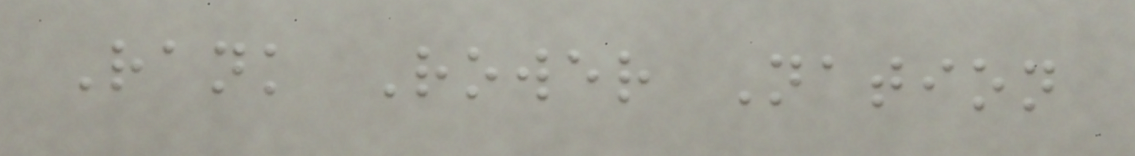Rank Rower Nation
